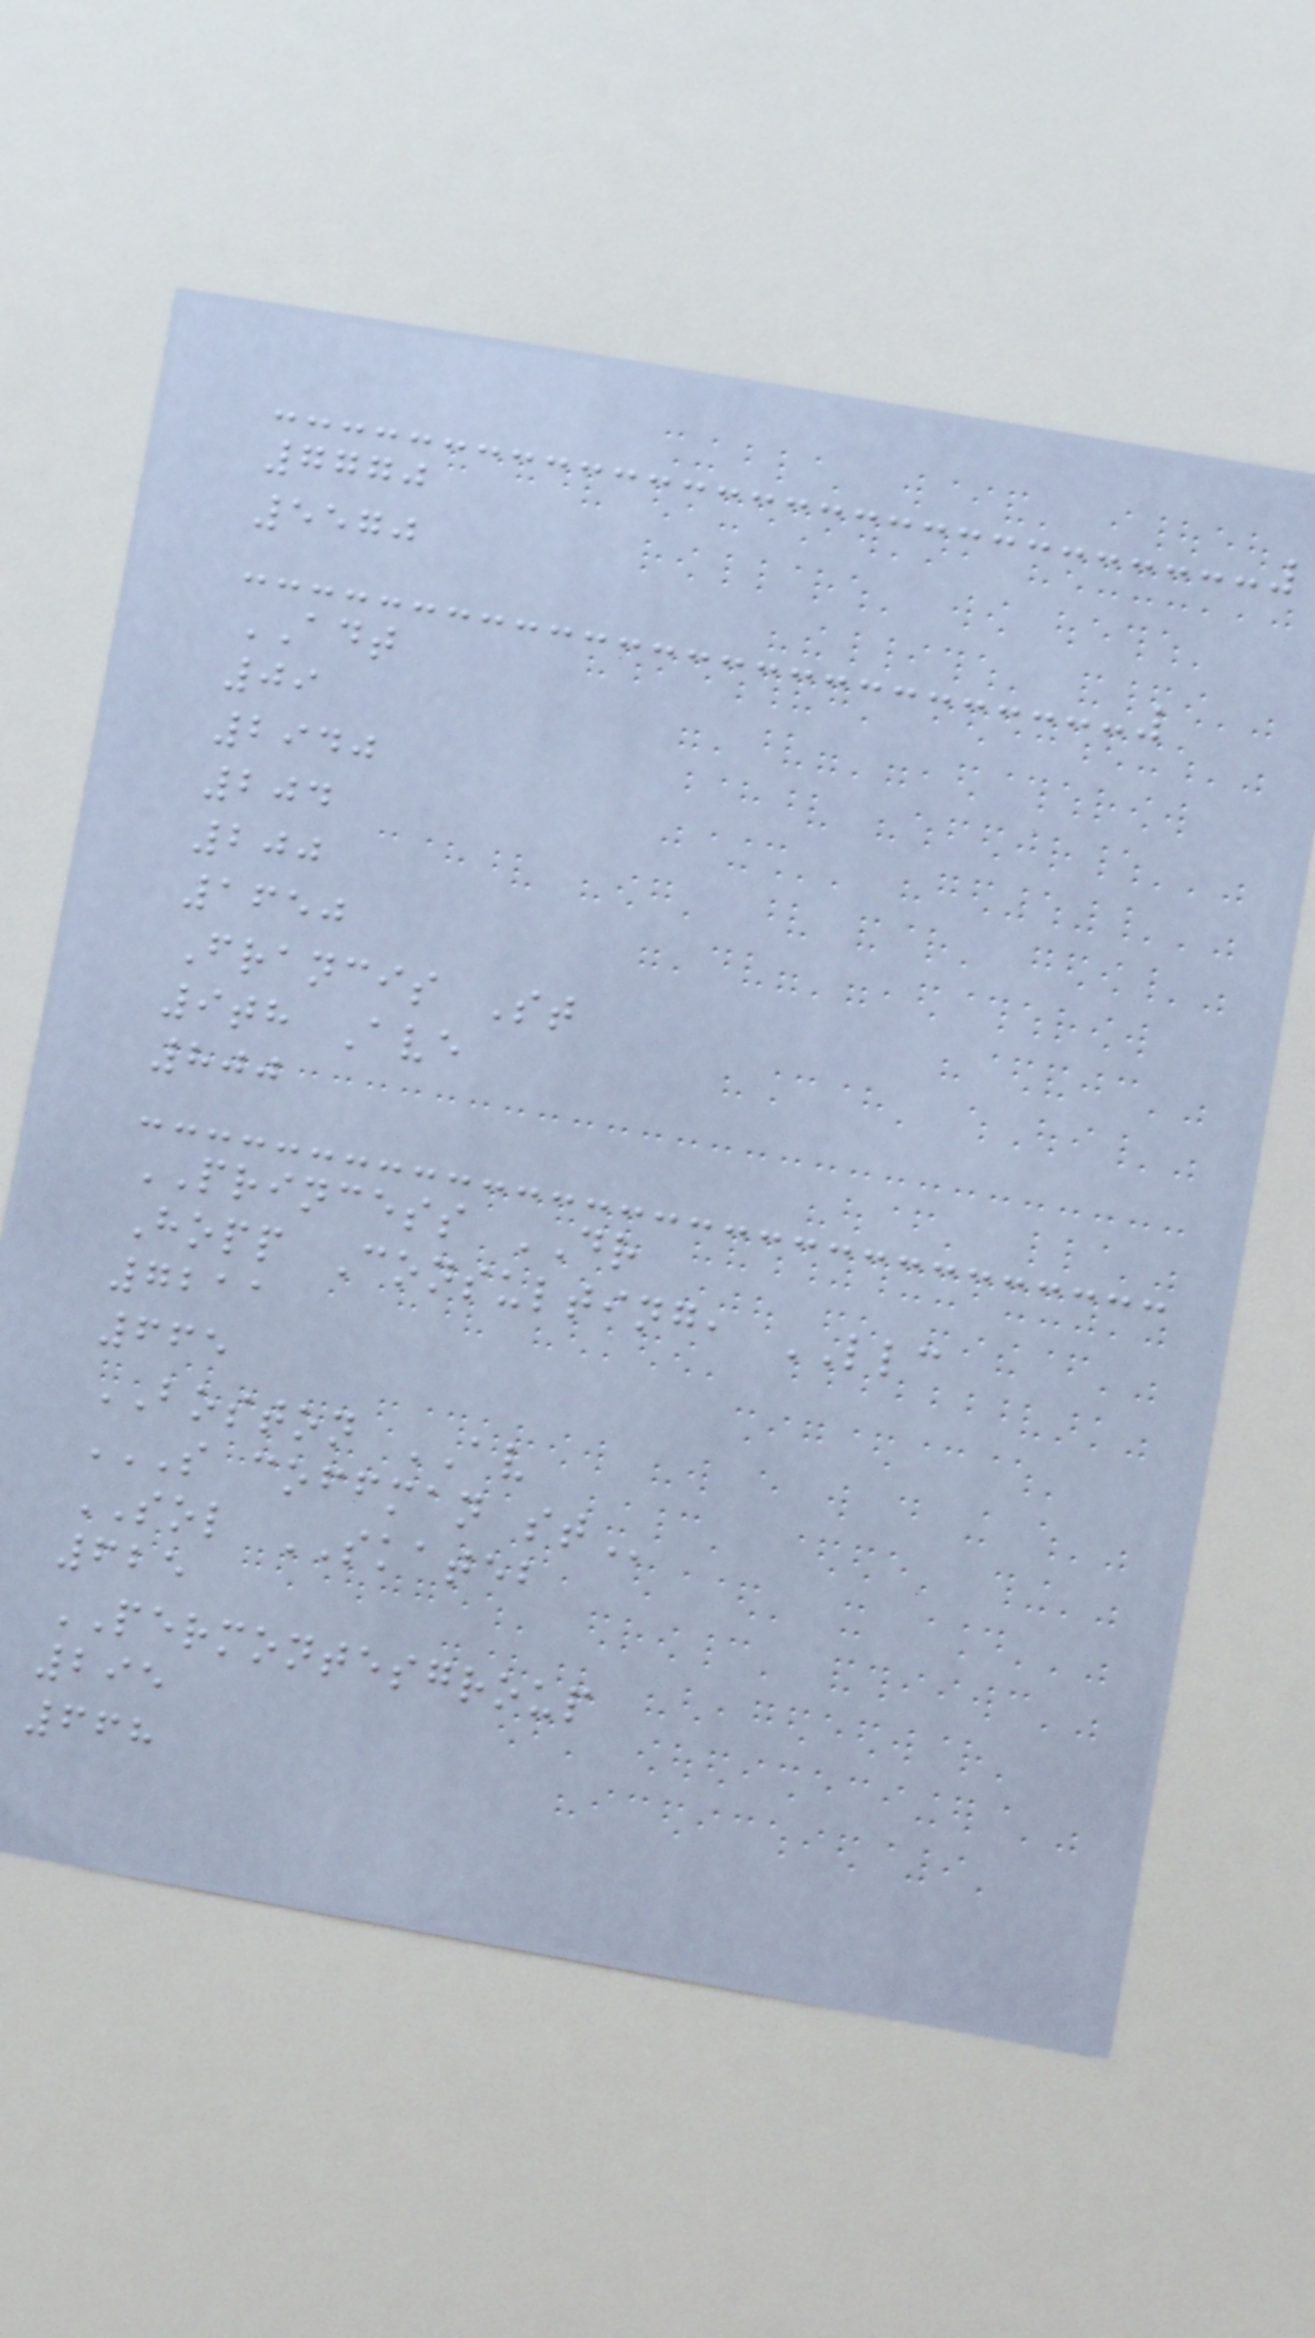7770
5570
ADT
09
2940
204
200
1650
Francis St
9th Ave
800
PRINCESS DR
Hopp Consulting, LLC
7211
665
BOSTON AV
S COFFMAN ST
SOL SKATEB
625
PERMONTESGROUP
295
668
